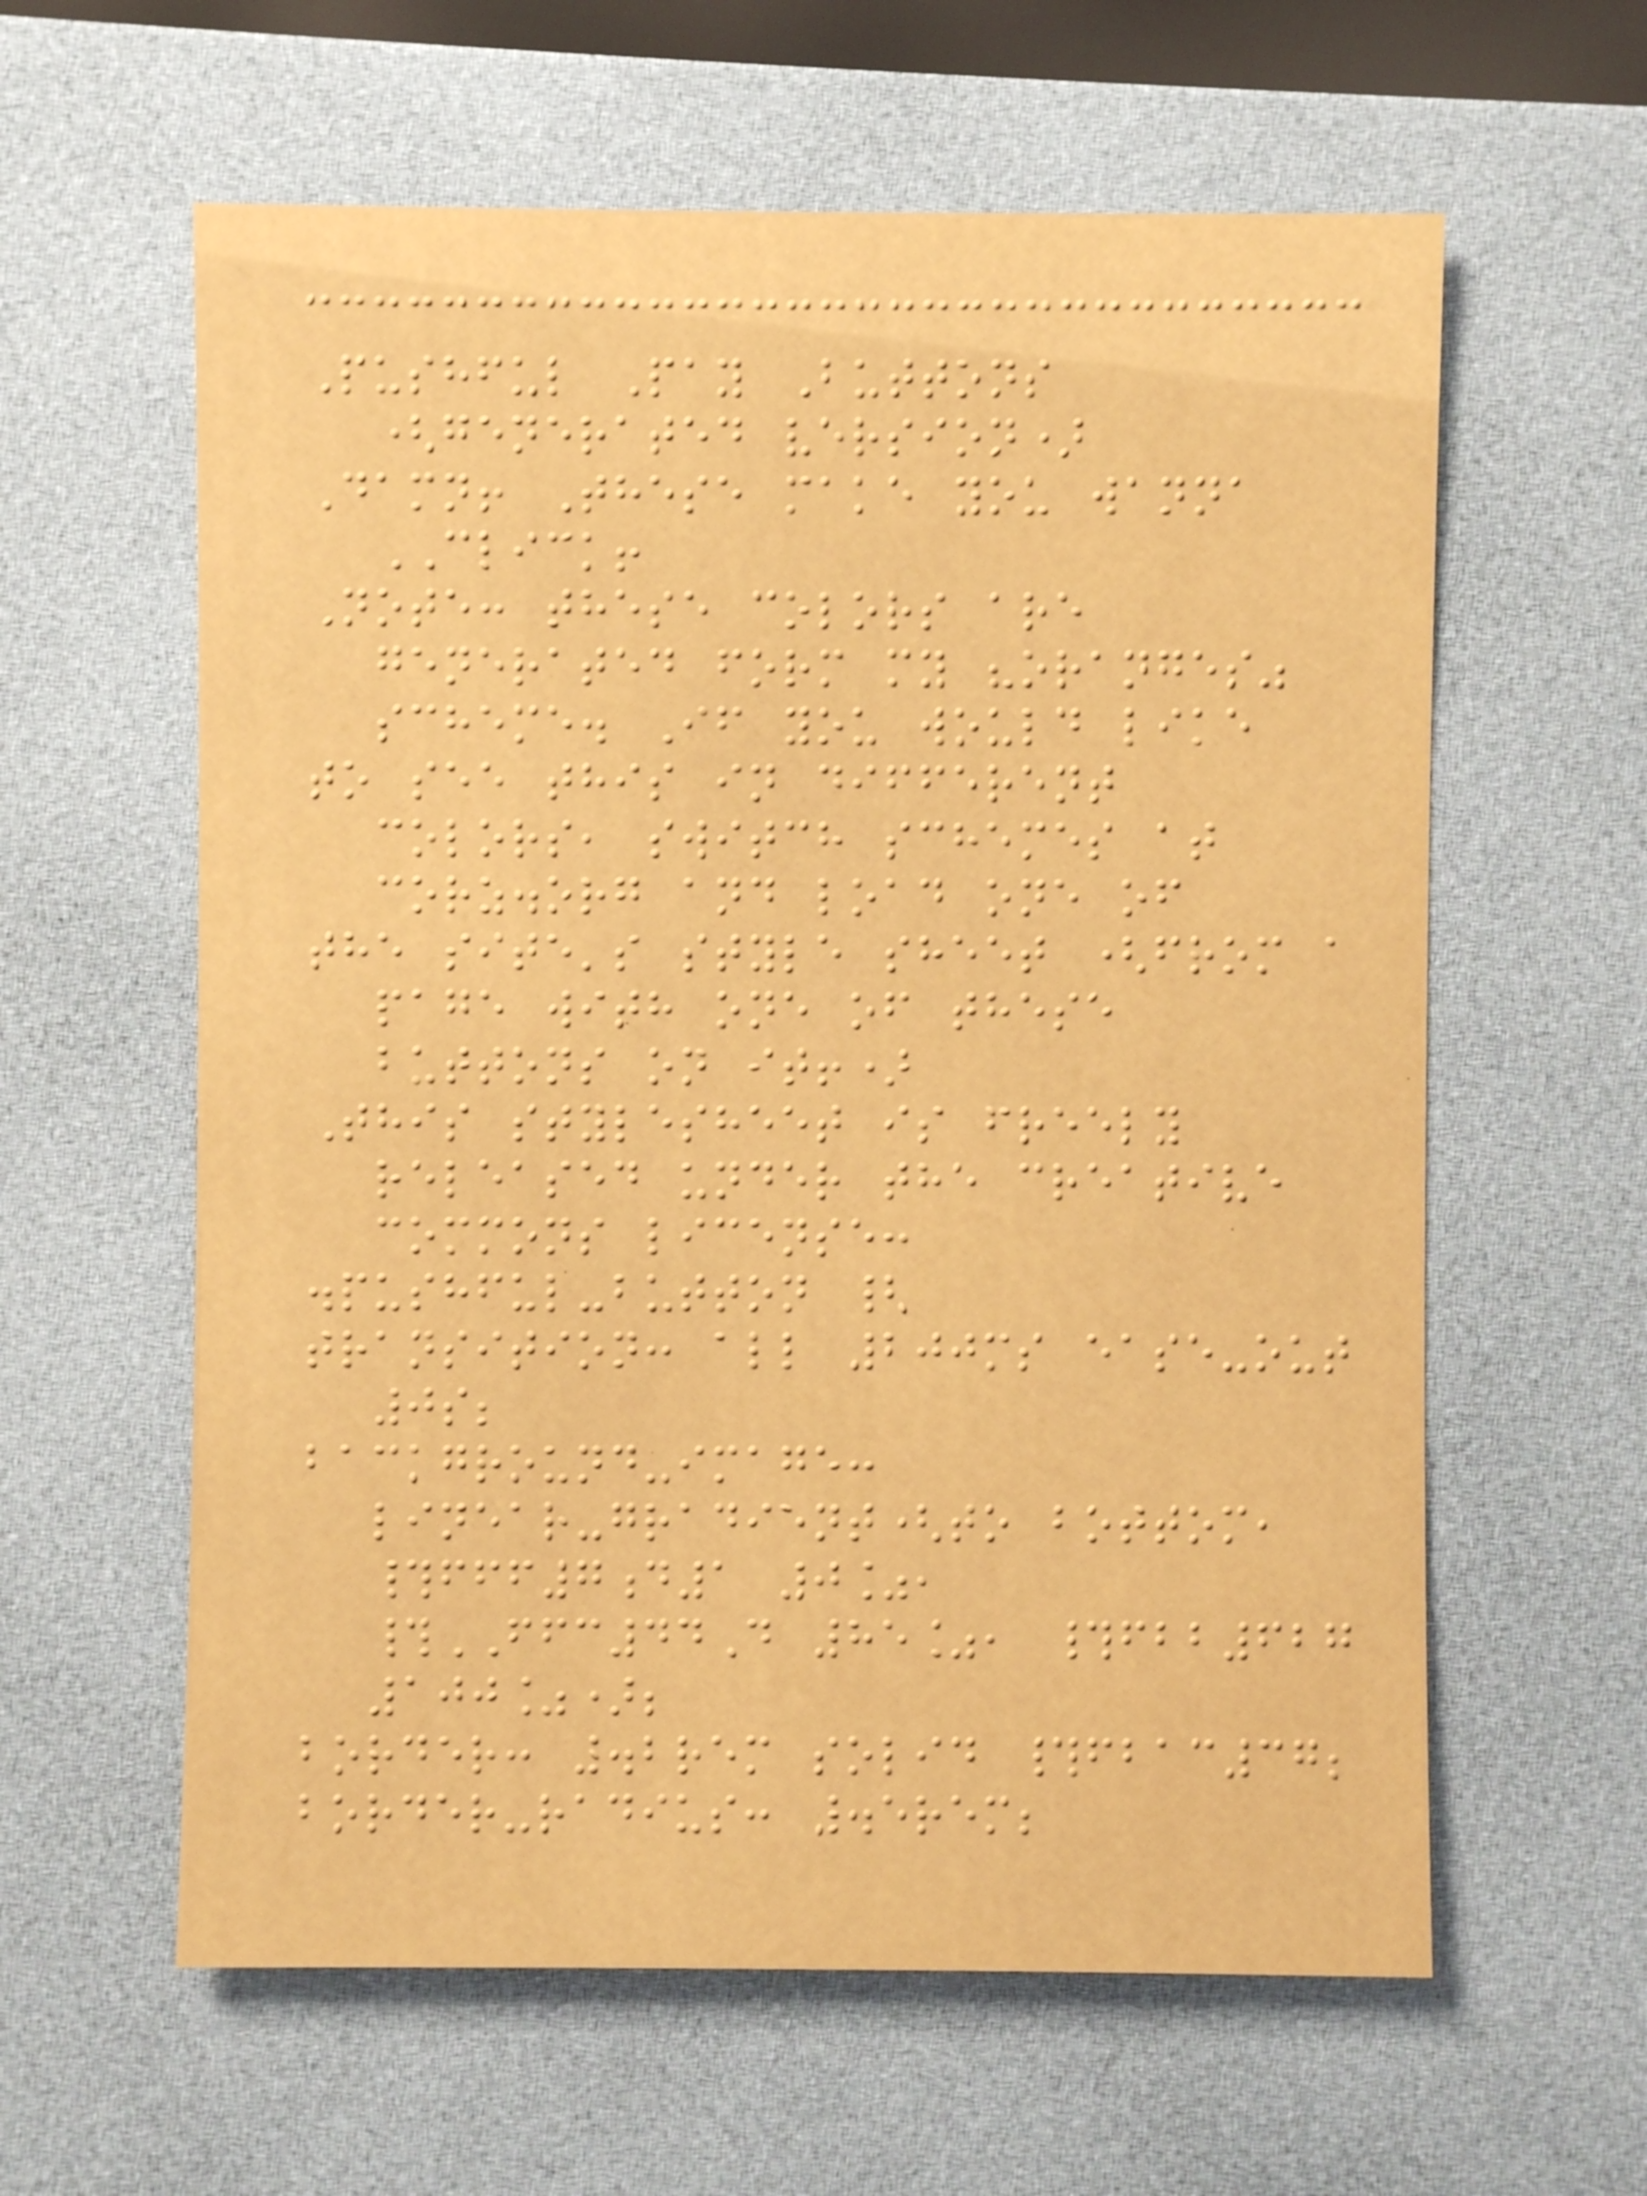Pushful Pay Buttons
(generated version)
Damn! These make you wanna
CLICK!
Note: these colors are
generated form my "oranges"
scheme. If you would like
to see this in different
colors, switch schemes at
corz.org and load one of
the site's style sheet (from a
page with one of these
buttons on it!)
This stylesheet is freely
released under the creative
commons license:
.pushful-button {
transition: all 200ms ease-out
0s;
background-image:
linear-gradient(to bottom,
#fff7d1 0%,
#FFC44D 85%, #fbb627
100%);
border: .2rem solid #fbac37;
border-radius: .5rem;
